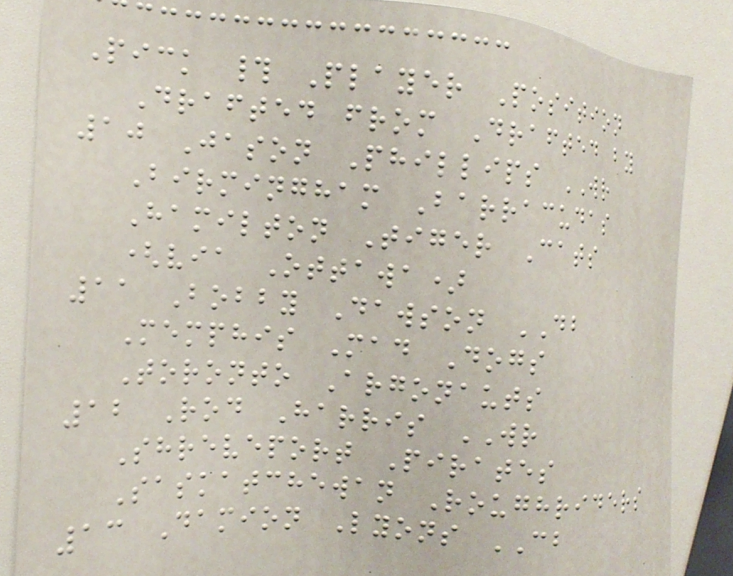Pick # Player Position
Drafted from Drafted by
10 Jason Phillips WR
Birmingham Barracudas
Hamilton Tiger Cats
(via Ottawa)
11 Bobby Dawson DB
Memphis Mad Dogs
Toronto Argonauts
12 Rod Harris WR
Shreveport Pirates
Saskatchewan Roughriders
13 Damion Lyons CB
